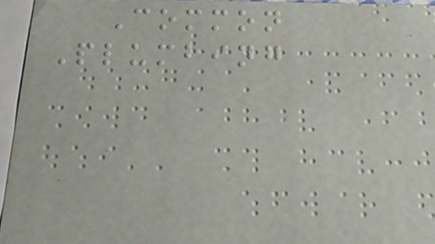Common
Plumbing
